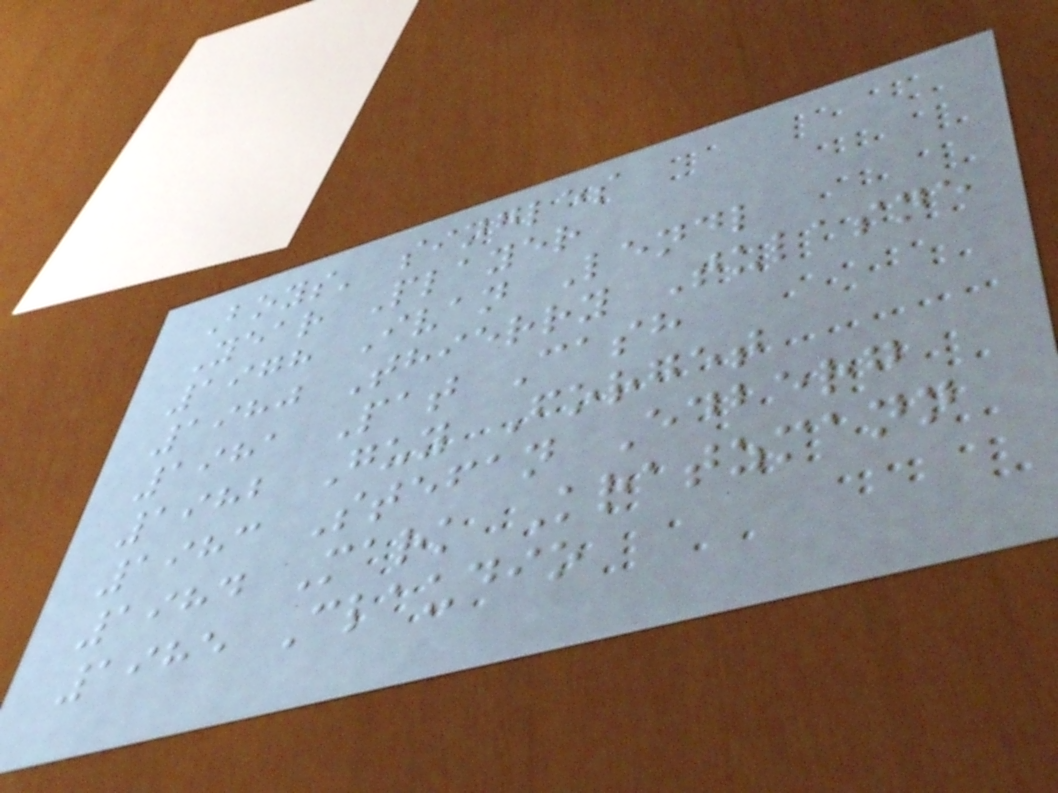Boys' singles
Year Player
1978 Ivan Lendl
1980 Thierry Tulasne
1981 Pat Cash
1982 Guy Forget
1983 Stefan Edberg
1984 Mark Kratzmann
1985 Claudio
